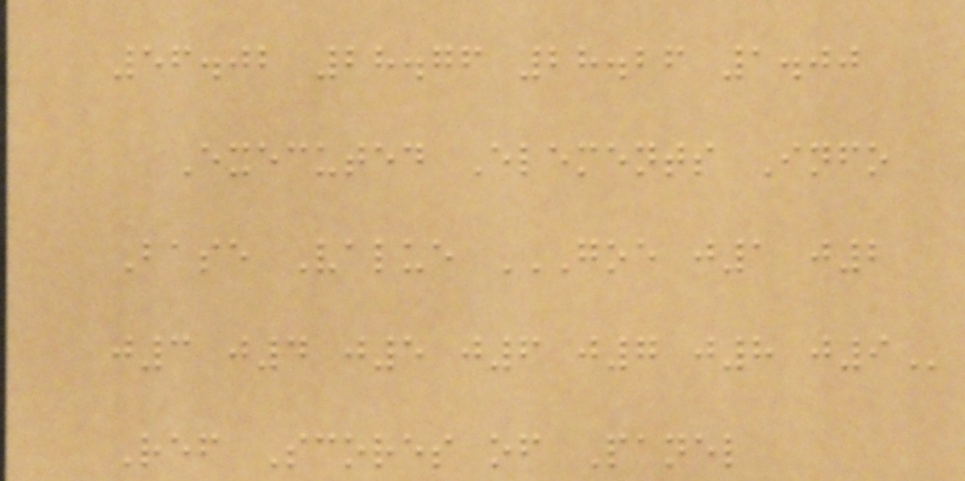56.02 28.76 28.26 1.00
Executed Elements Info
Base Value GOE J1 J2
J3 J4 J5 J6 J7 J8 J9
Ref Scores of Panel
